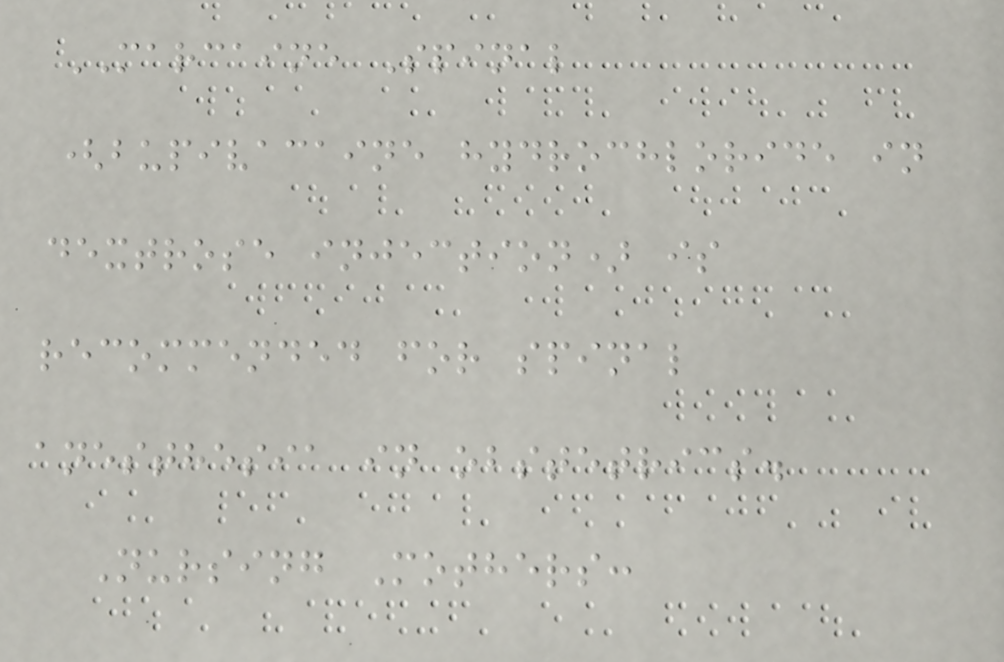MARCAINE Spinal
(bupivacaine hydrochloride in
dextrose injection) is
recommended for spinal
anesthesia in obstetrics.
Nursing Mothers:
